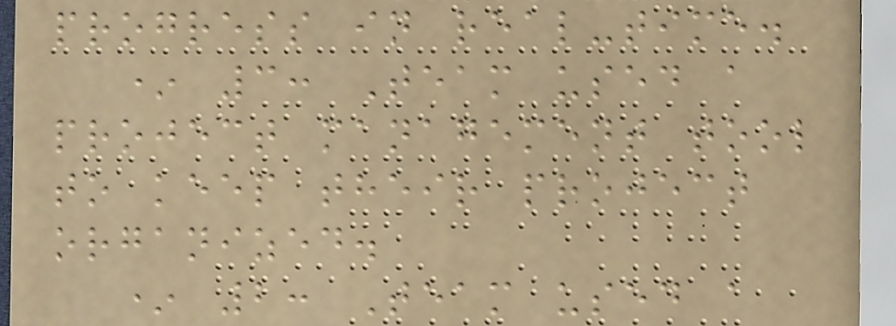progress in real-time.
* 3: Team used a
project management tool
to keep their project
organized.
* 2: Team used a
